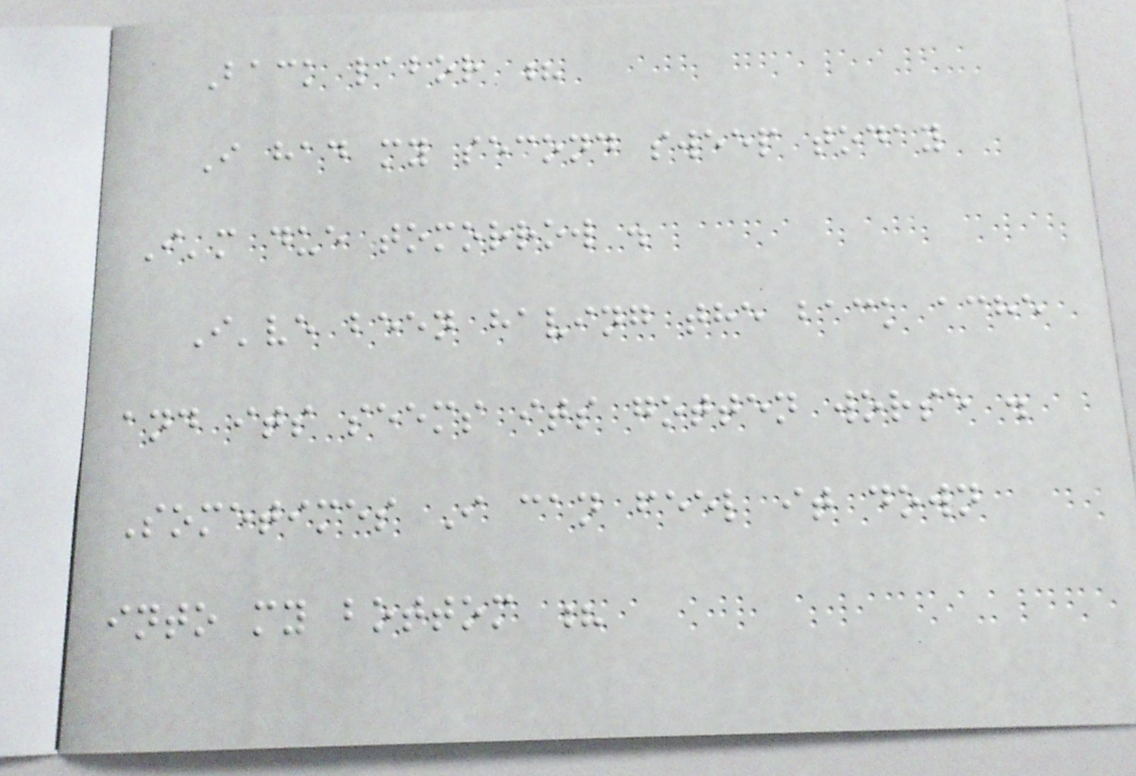Back labor ?
I had my second sweep today
I'm due tomorrow .
I've been having the back ache
and its seems its gotten worse .
Sometimes I can feel it down
into my bottom ?
